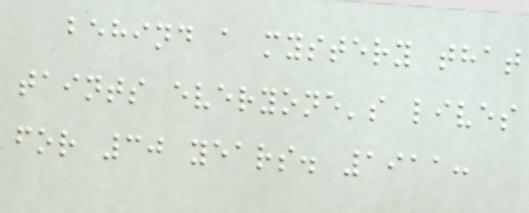behind a mystery that
taints everyone's lives
for 30 years. 1911:
